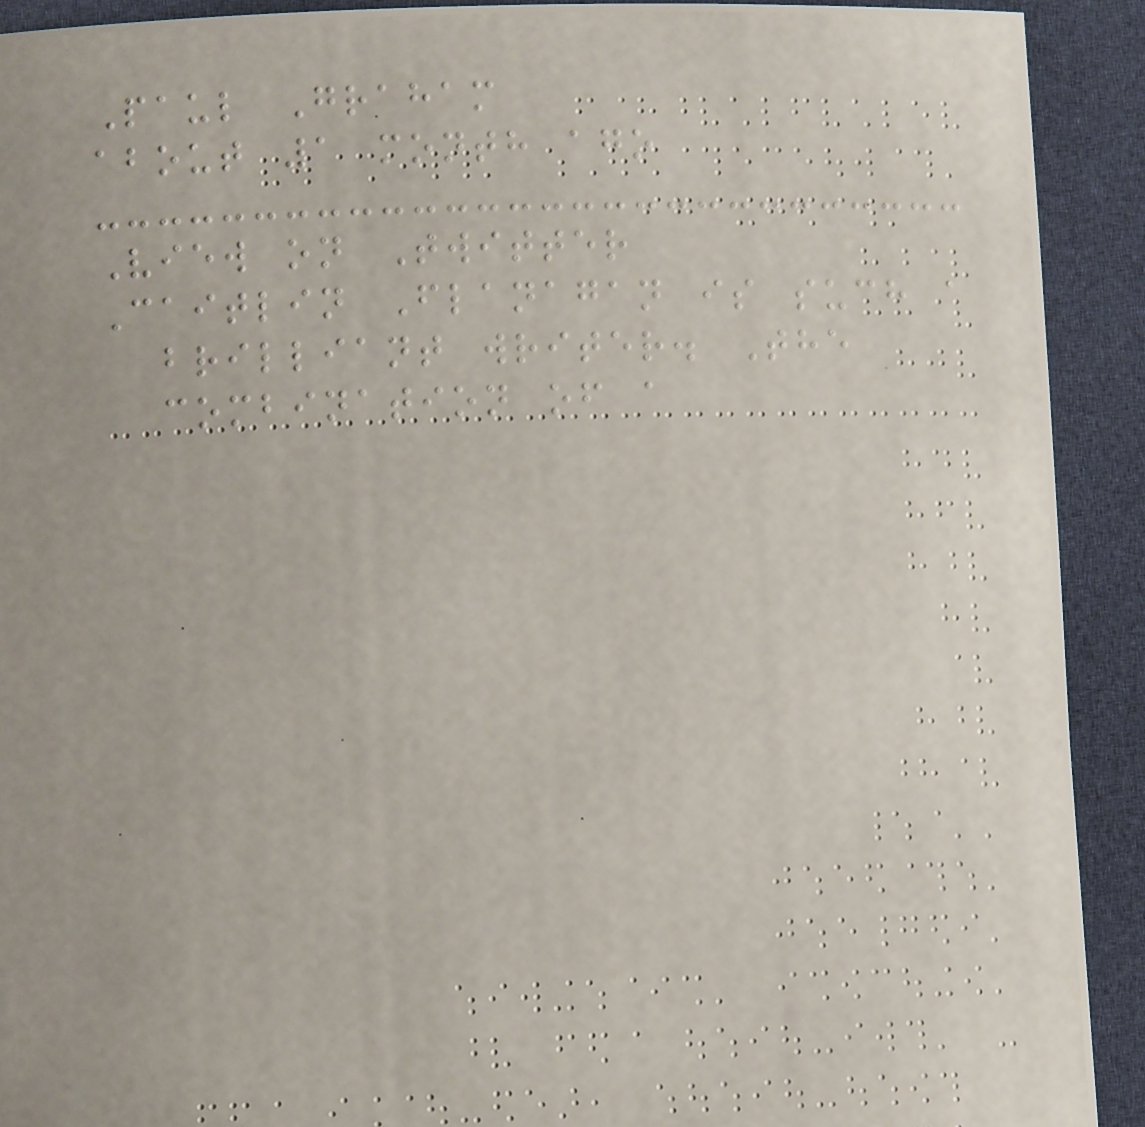Paul Graham
about 1 month ago
View on Twitter
Caitlin Flanagan is such a
brilliant writer. The
combination of a
